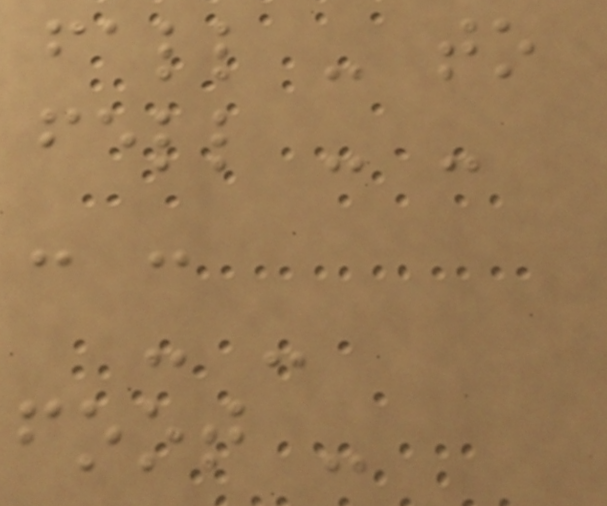fall - to
fell - -
- -
- -
foot -
